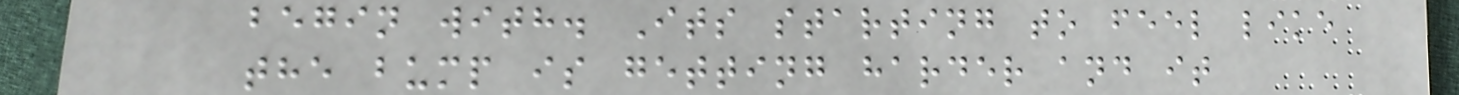begin with. Its starting to feel like
the bump is getting harder and it
